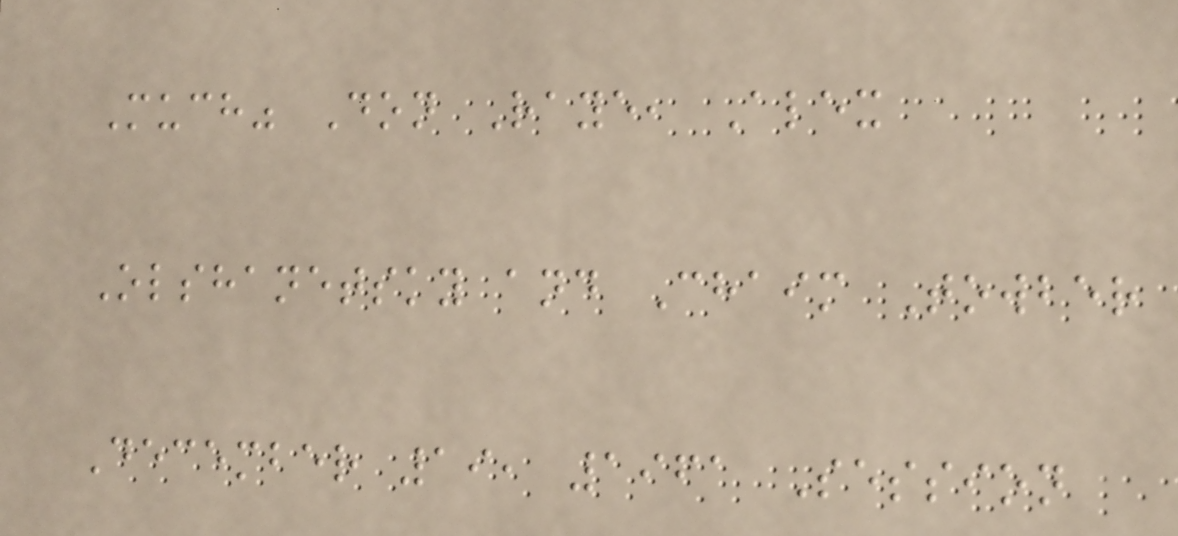Much" Don Raye, Alex
Olshanetsky and Chaim Towber
December 19, 1961 Session
